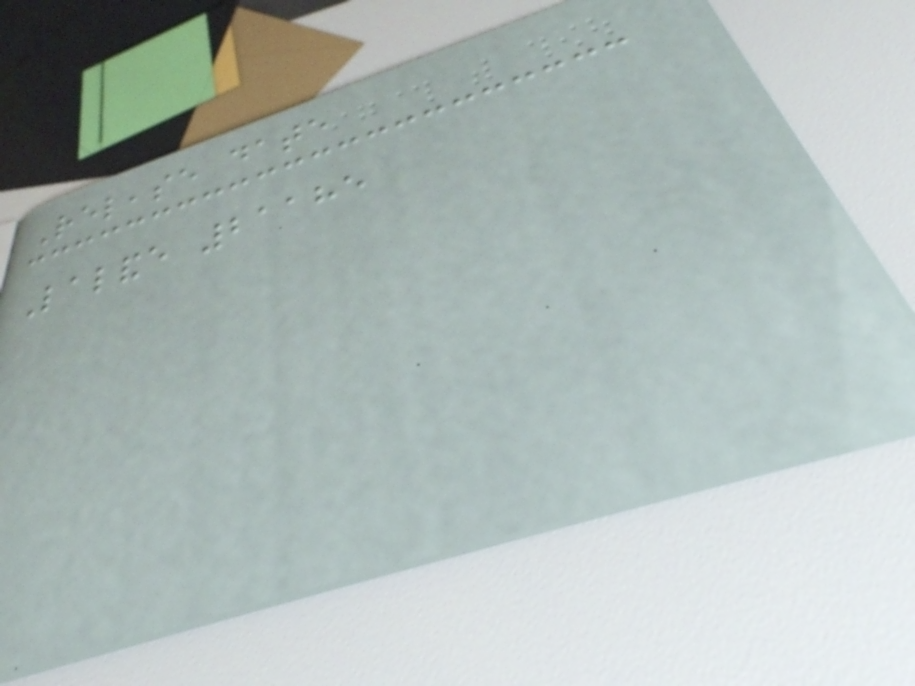Release date
Lalande 21185
